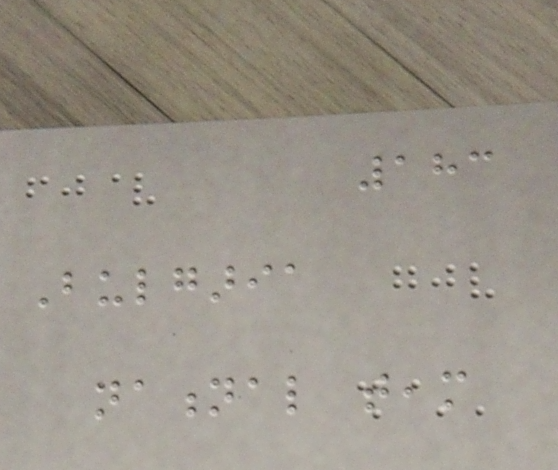183
Bulgaria
national team
